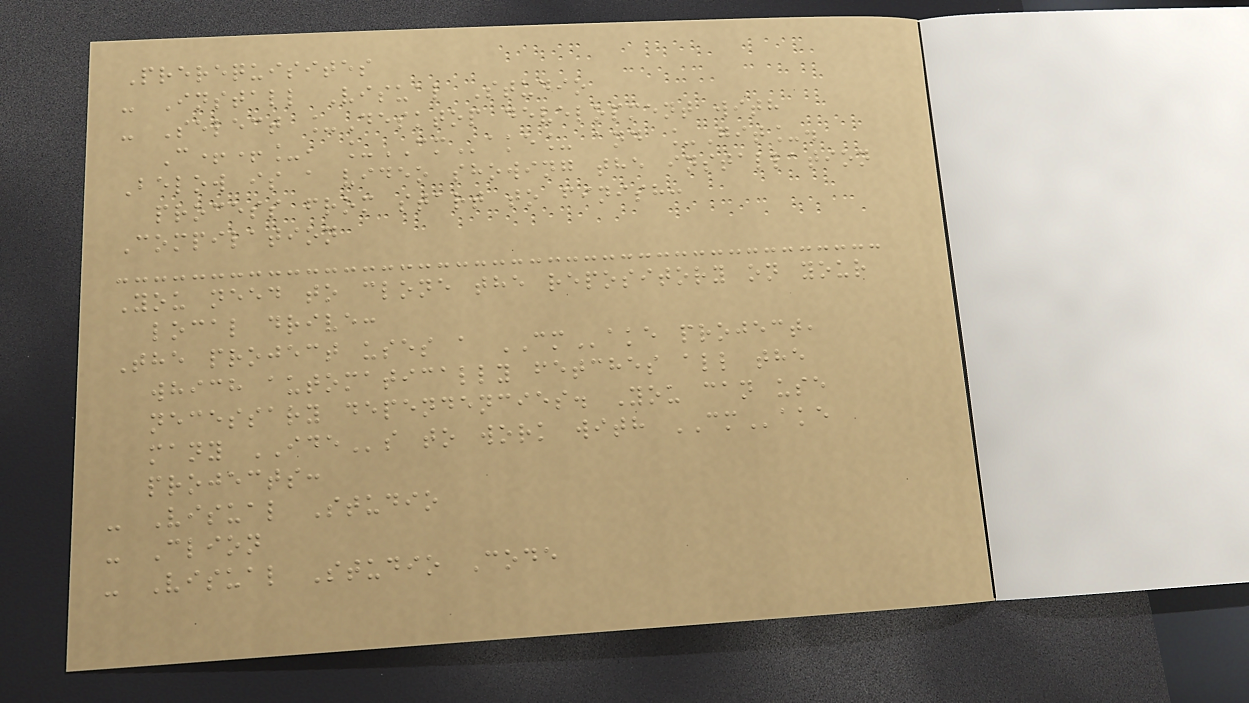Prerequisites
- Install Visual Studio
- Select _Desktop development with
C++_, _CMake_ and _Git_.
Below is a video showing the installation
process from start to finish:
Compilation
You need to clone the repository on your
local drive:
The project uses a CMake project,
which automatically fetches all the
necessary dependencies. You can use
many IDEs to work with CMake
projects:
- Visual Studio
- Clion
- Visual Studio Code
